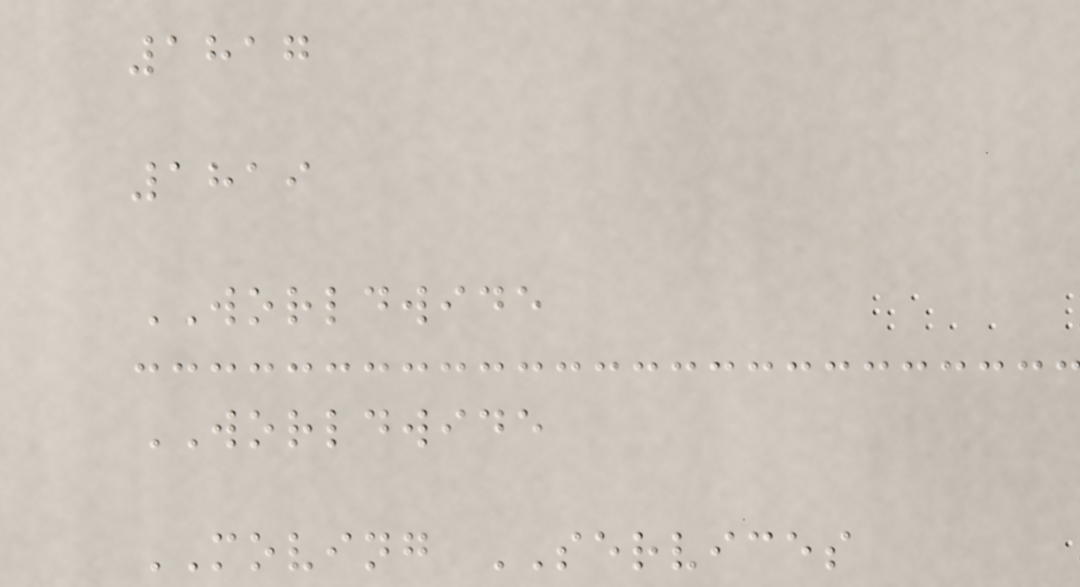1817
1819
WORLDWIDE
WORLDWIDE
MOVING SERVICES
